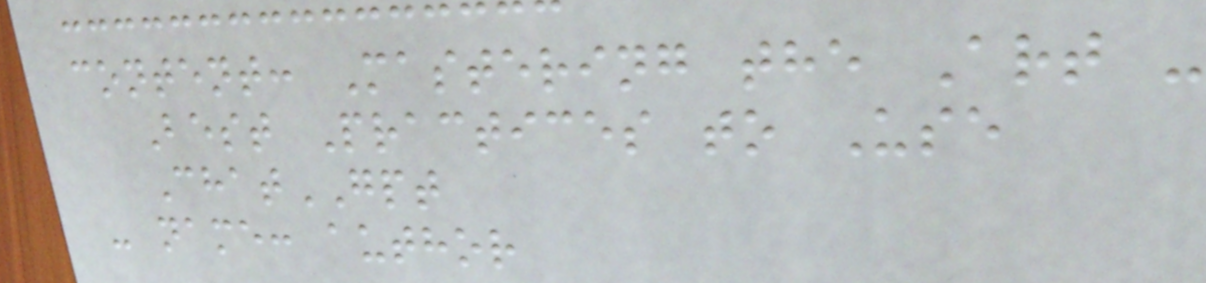content: Mastering the Art -
Best Practices to Use
ChatGPT
- name: author
